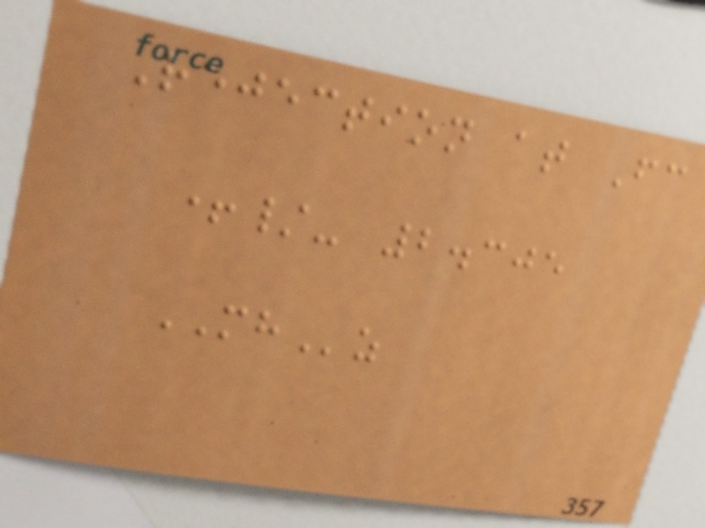Rejection at Fc
+/- 2.305
MHz
